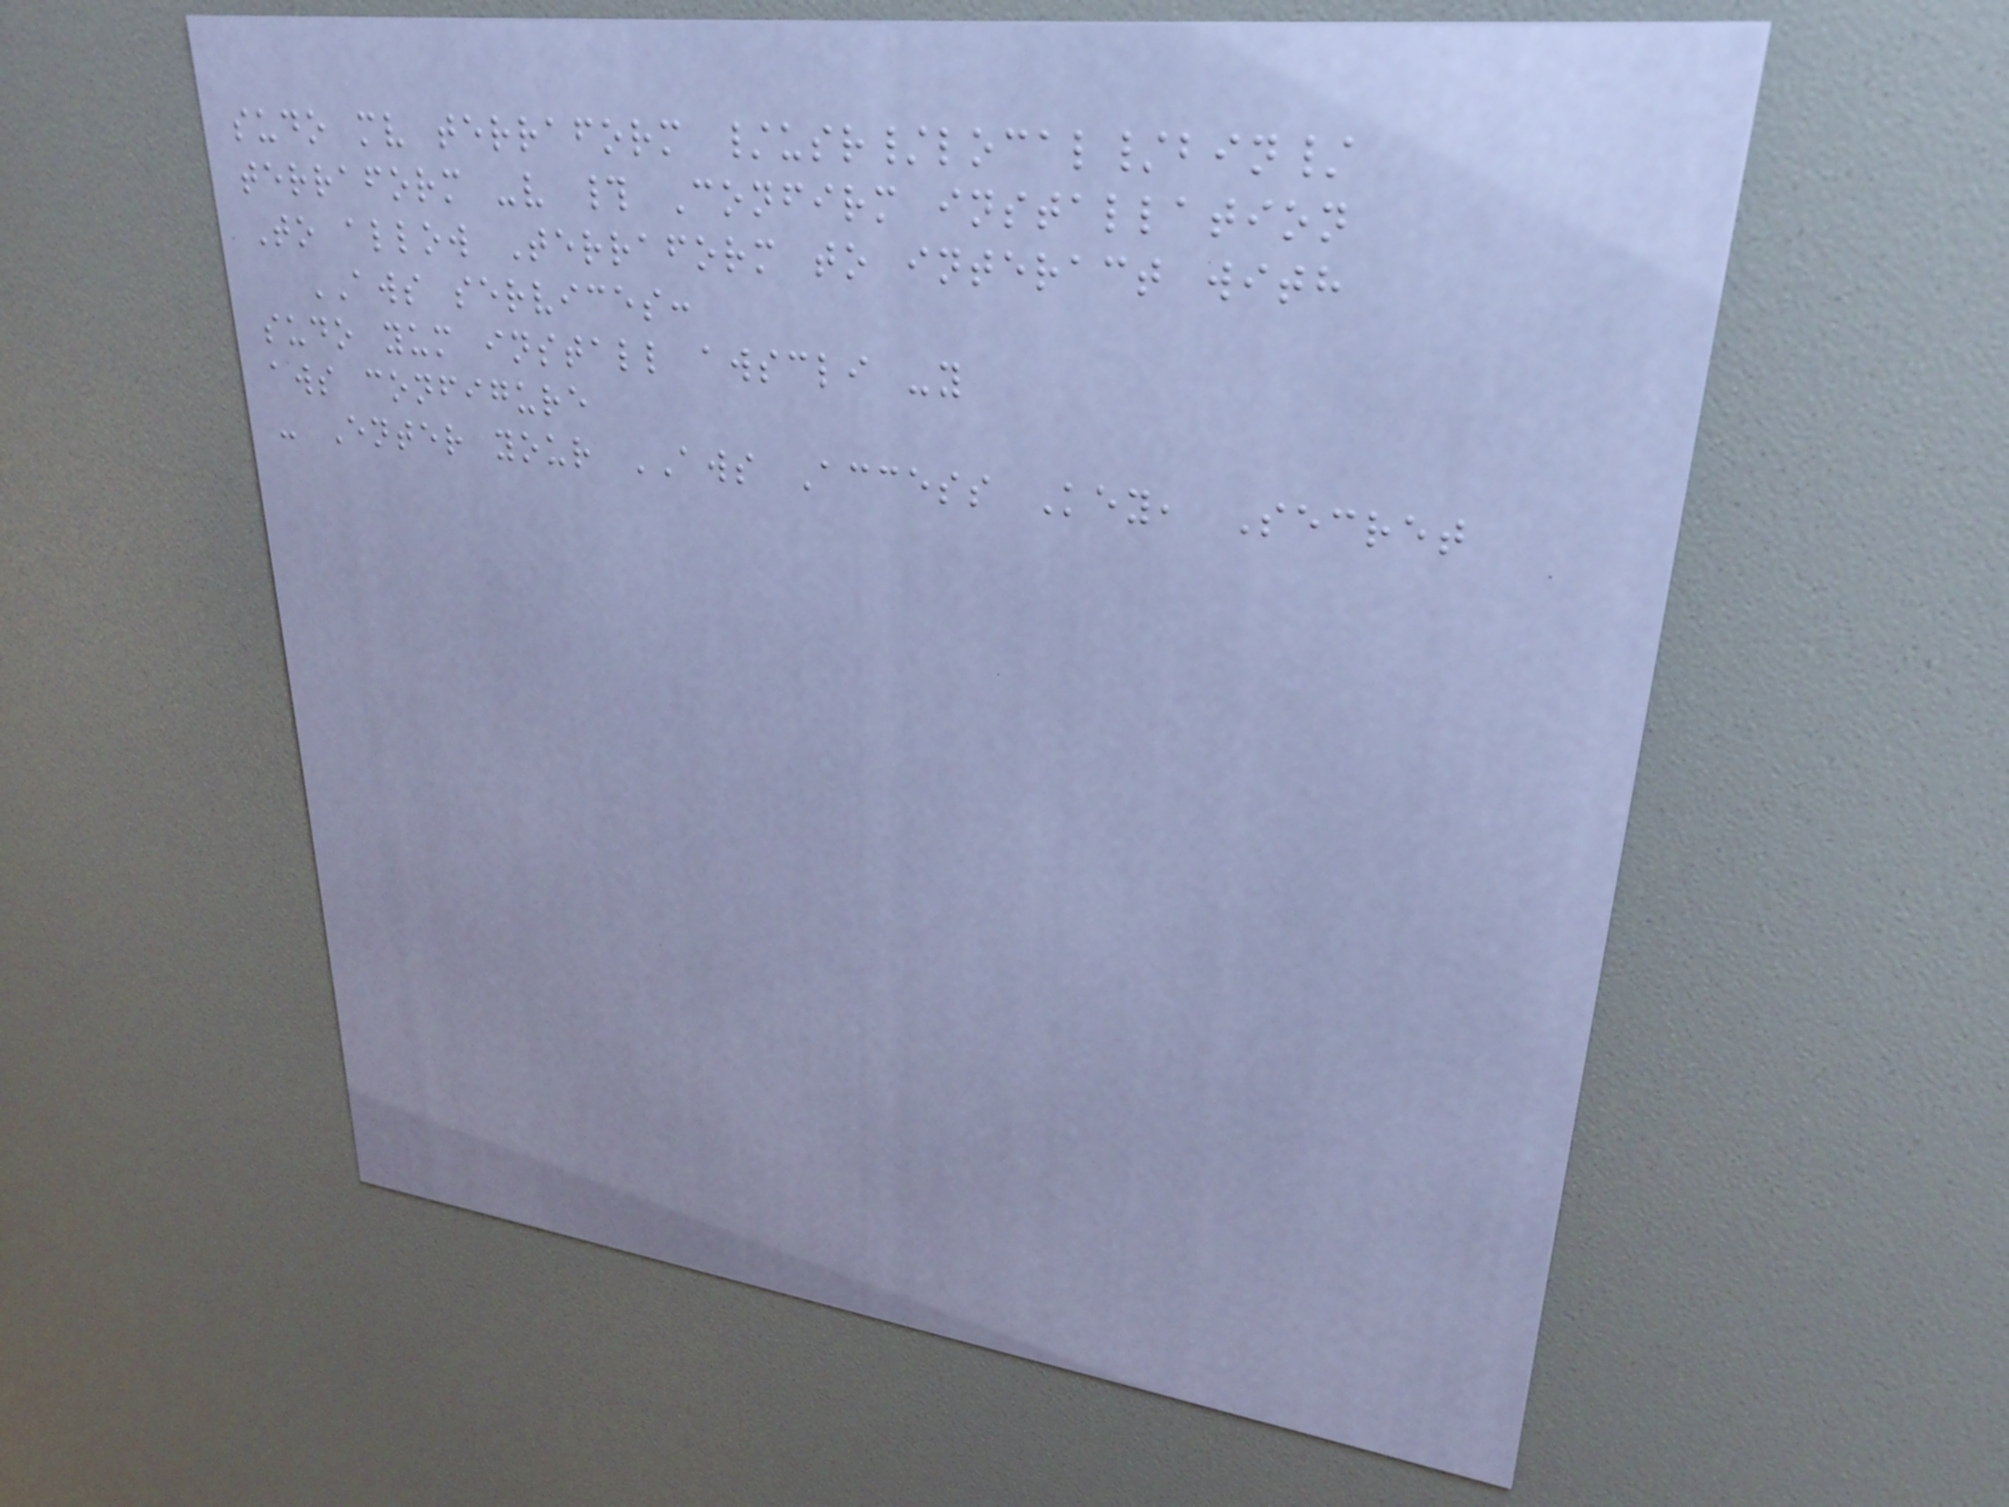sudo mv terraform /usr/local/bin/
terraform -v # Confirm installation
To allow Terraform to interact with
AWS services:
sudo yum install awscli -y
aws configure
- Enter your AWS Access Key, Secret
